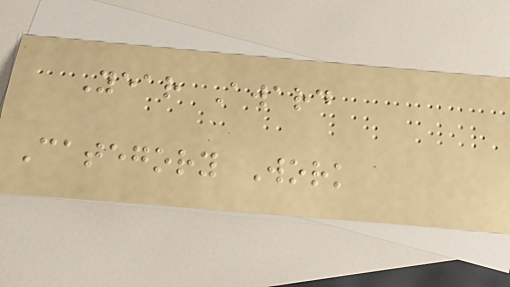Year Award
Category Work
